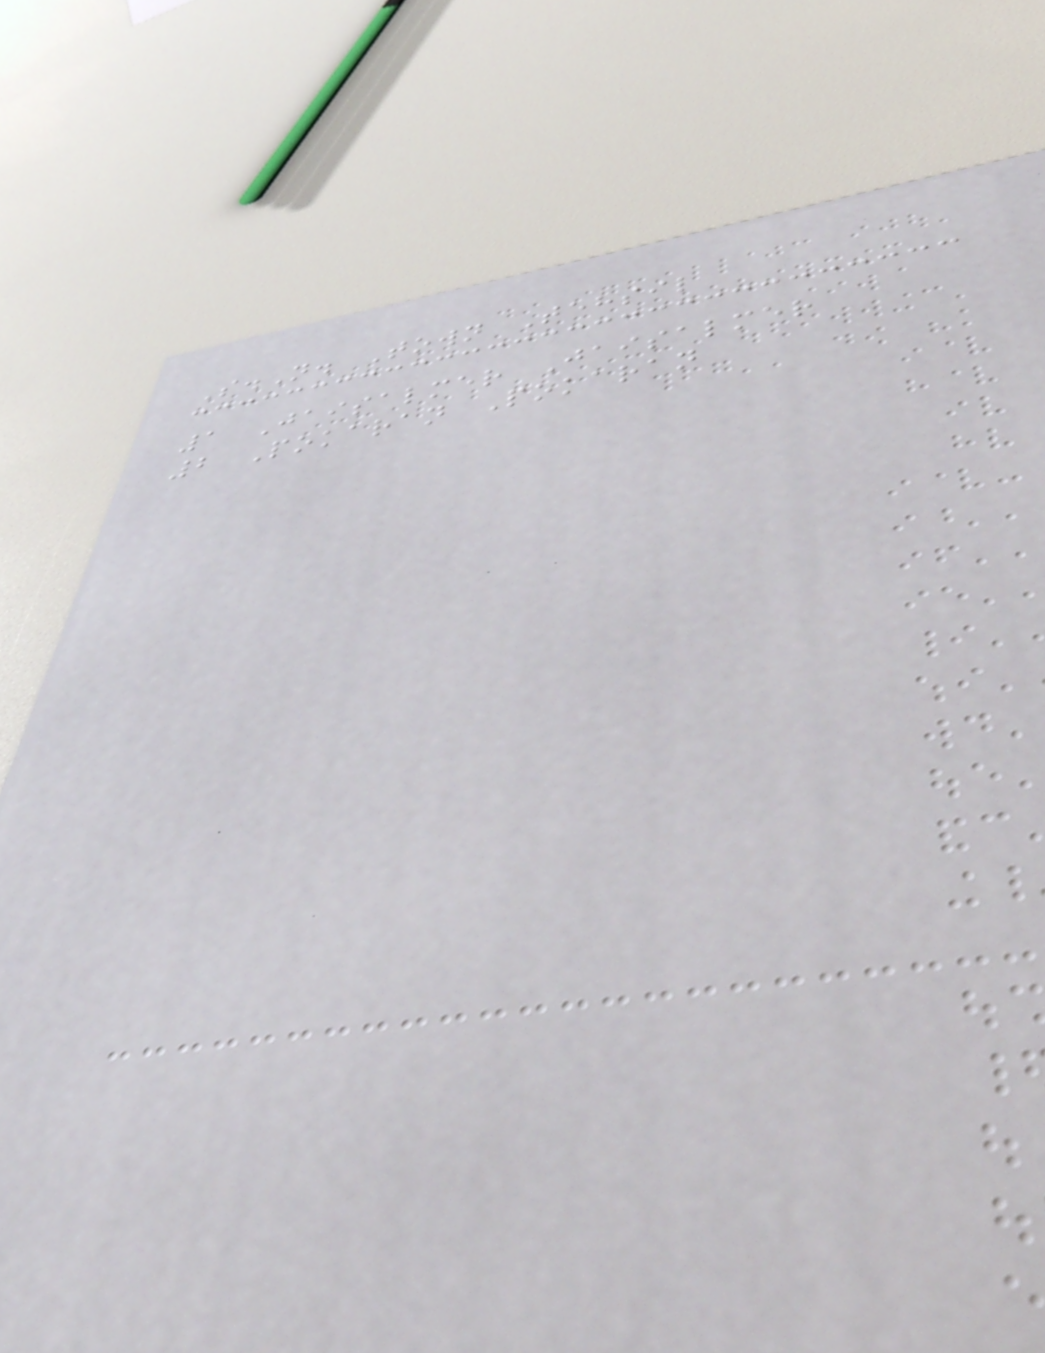S.N. Town Tehsil
1 Jaisalmer Jaisalmer
2 Pokaran Pokaran
